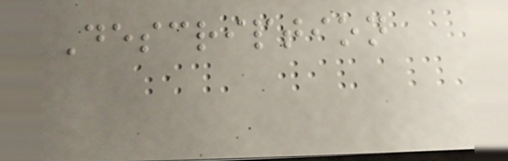Description
